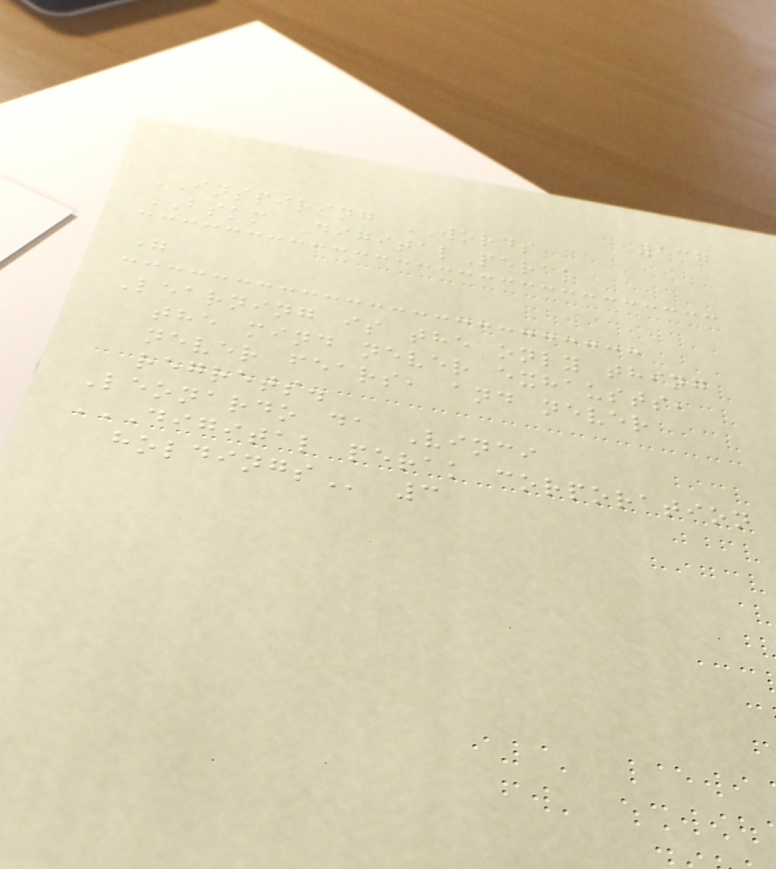237
INSPIRING WORDS
BSKM DigitalPerak
"
Learning is the only thing
the mind never exhausts,
never fears, and never
regrets.
Leonardo da Vinci
DIGITAL PERAK CORPORATION
HOLDINGS 3
